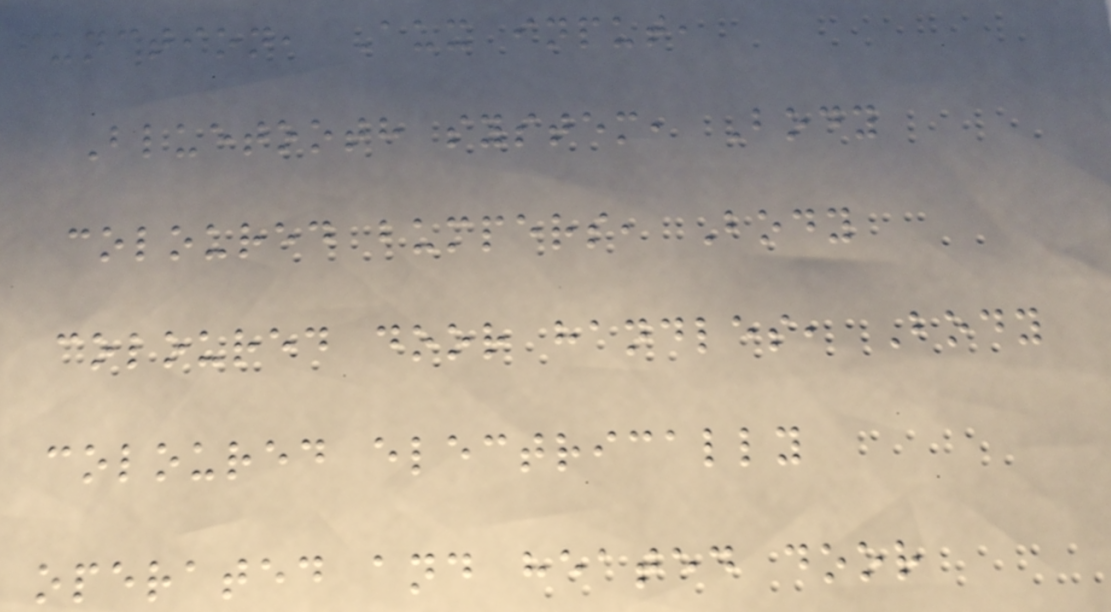function, Aux input,
Bluetooth system, Body
coloured bumpers, Body
coloured door handles, Body
coloured electrically
operated and heated door
